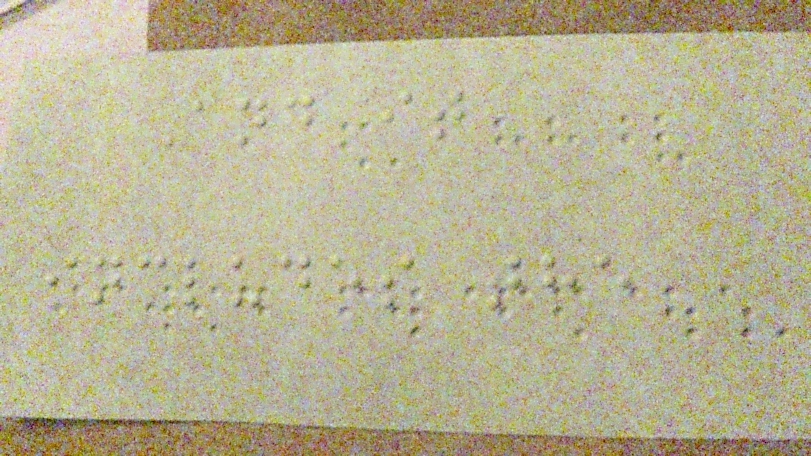And it
includes the
